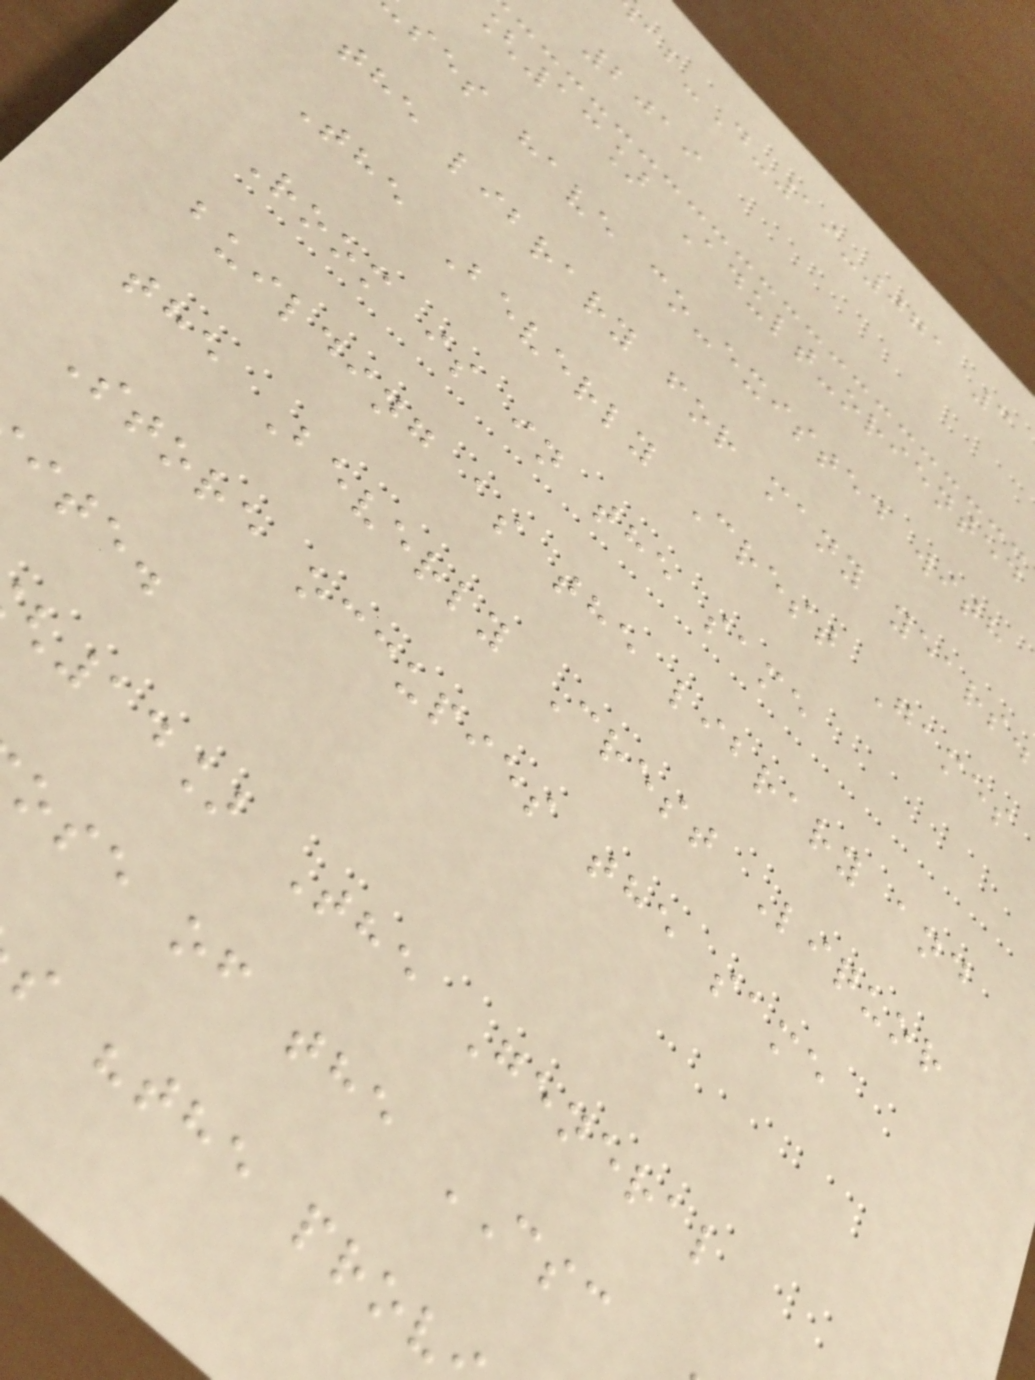-D-19-071 3
2019
[13] Adult-oriented
ses have co-existed with
the library for many years.
The Beverly Crest Games
Room is in the same
building as the library and
the Beverly Crest Liquor
Store occupies the same
ite.
14] The General
ose of the CSC
s "the prov
